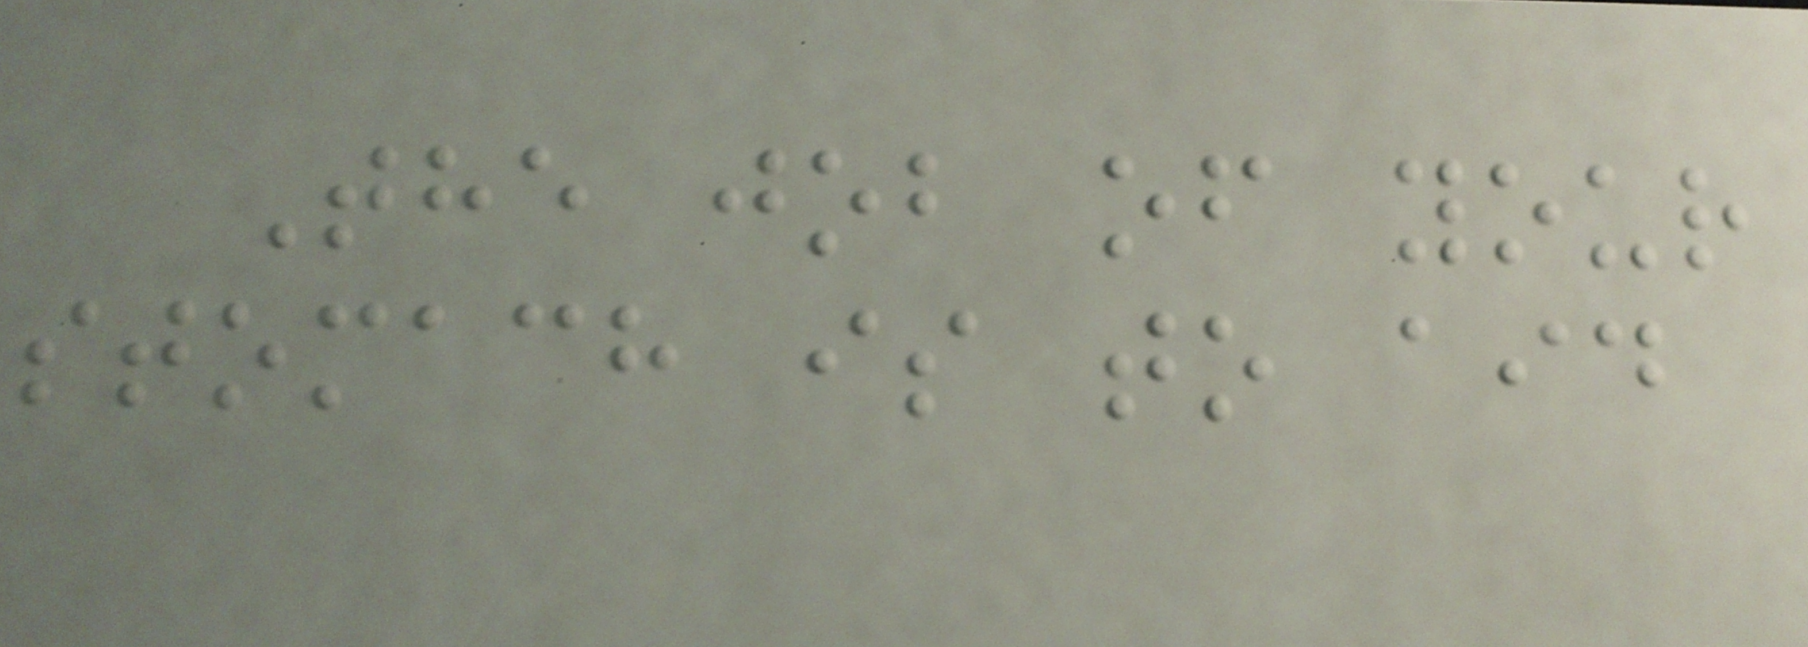The job of your
stomach is to aid
